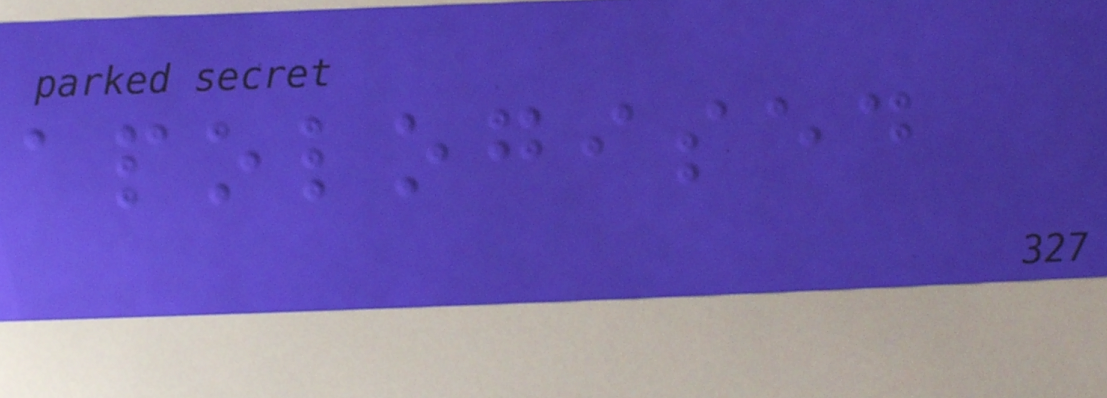apologised
